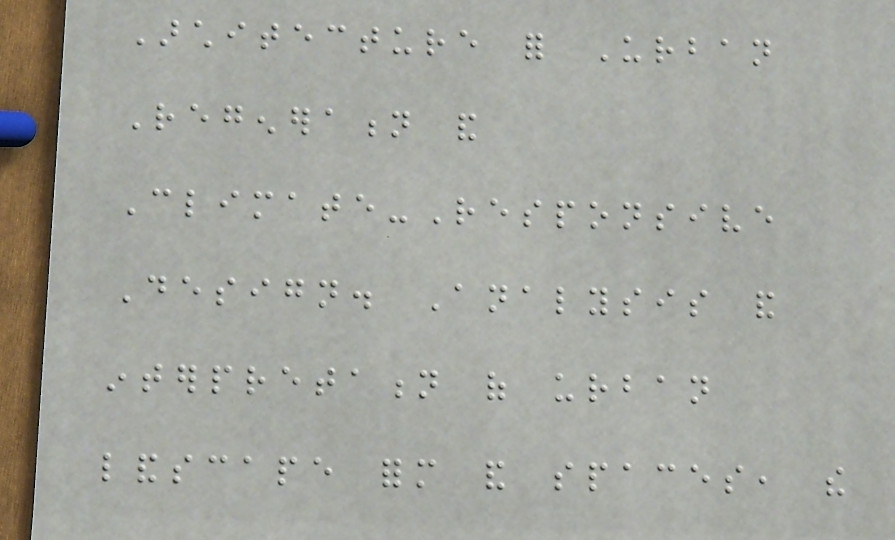Architecture for Urban
Regeneration and
Climate-Responsive
Design. Analysis and
interpretation of urban
landscape form and spaces, the
